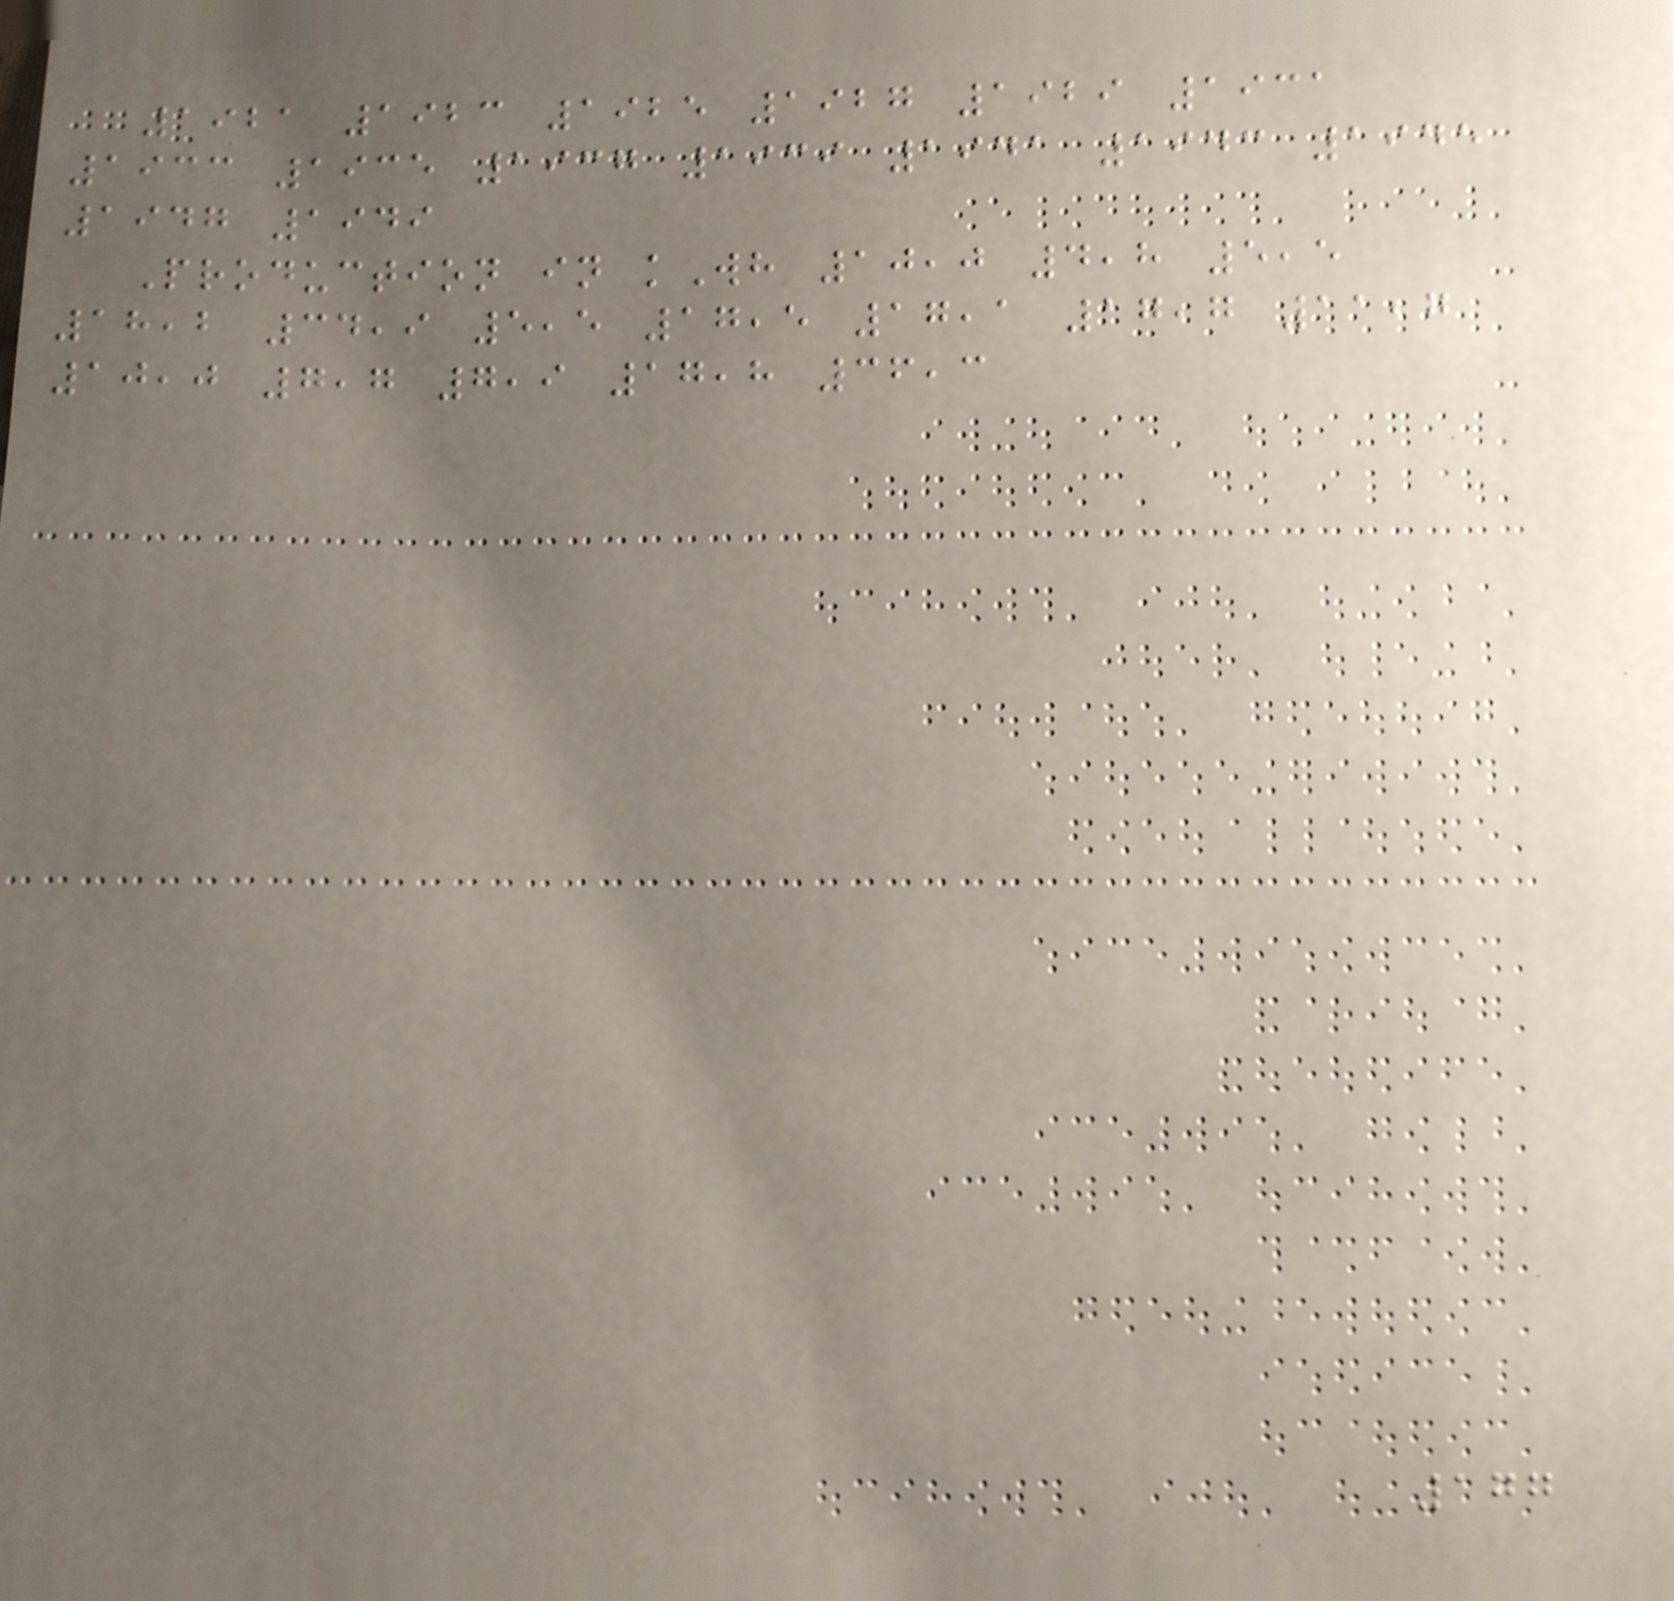1921 1923 1925 1927 1929 1931
1933 1935 1937 1939 1941 1943 1945
1947 1949
Production in kWh 10,0 4,8 5,5
18,2 34,9 5,5 17,5 17,1 17,7 11,7
10,0 7,7 7,9 17,8 36,3
177
